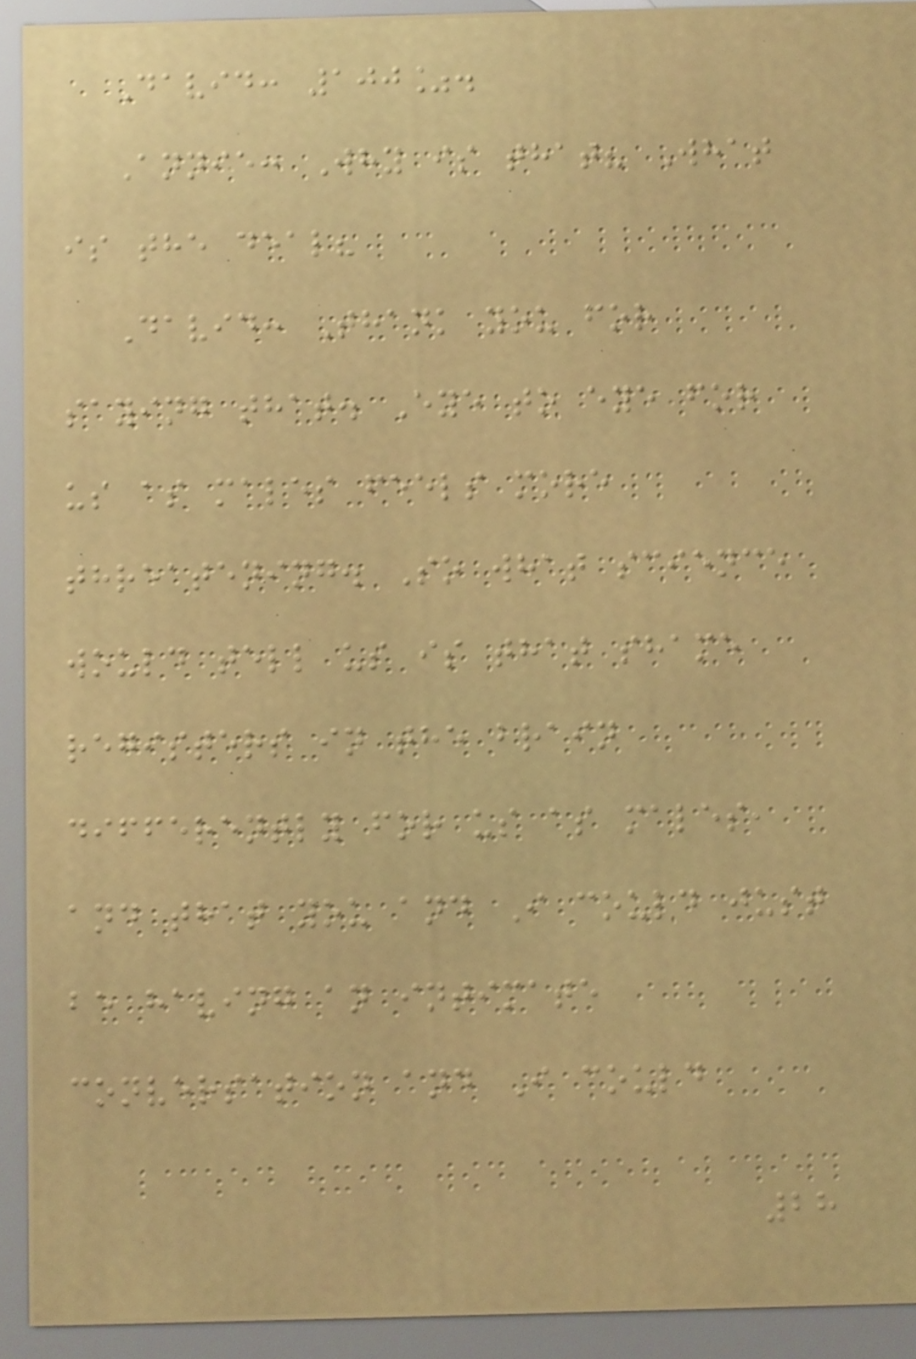David: 100%.
Annie: Why is that? What
is the deal?
David: Thank you for
saying that. Eye to eye for
us as males feels more
threatening. So what science
would tell us is that shame
registers in the brain
differently for us as males,
and that you and I could just
be having an intimate
conversation and I could
28
